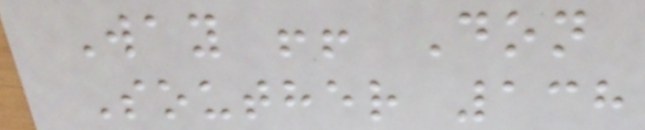Way !! Don
Souther 138
